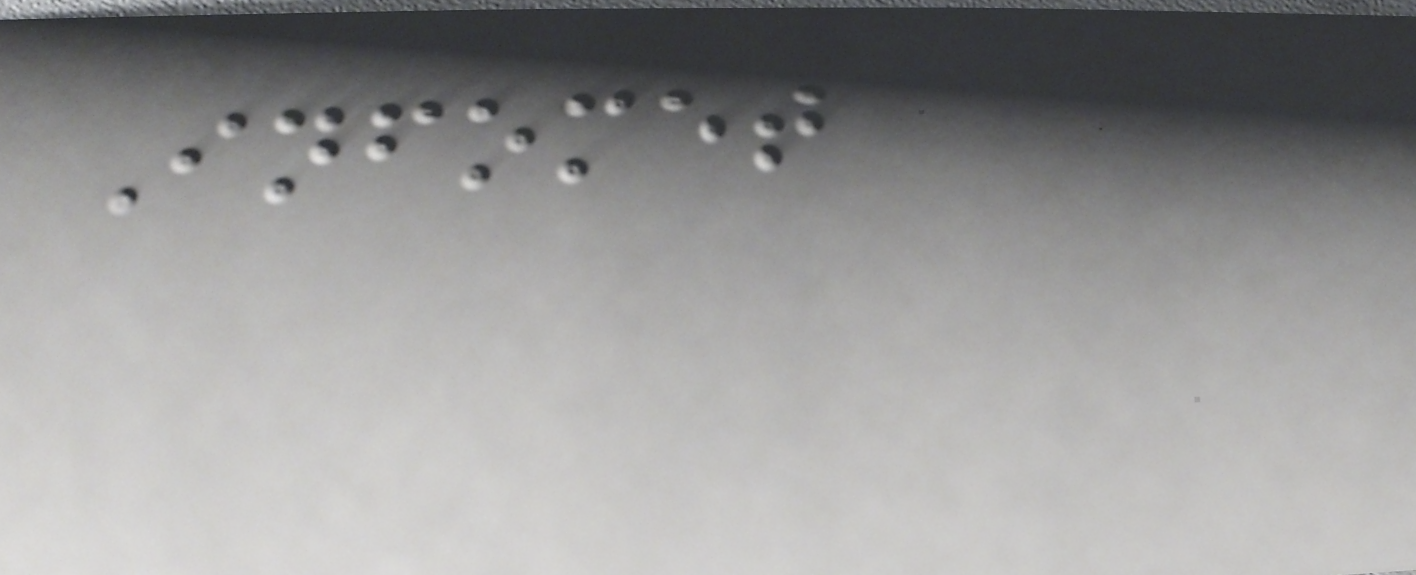Infomet
